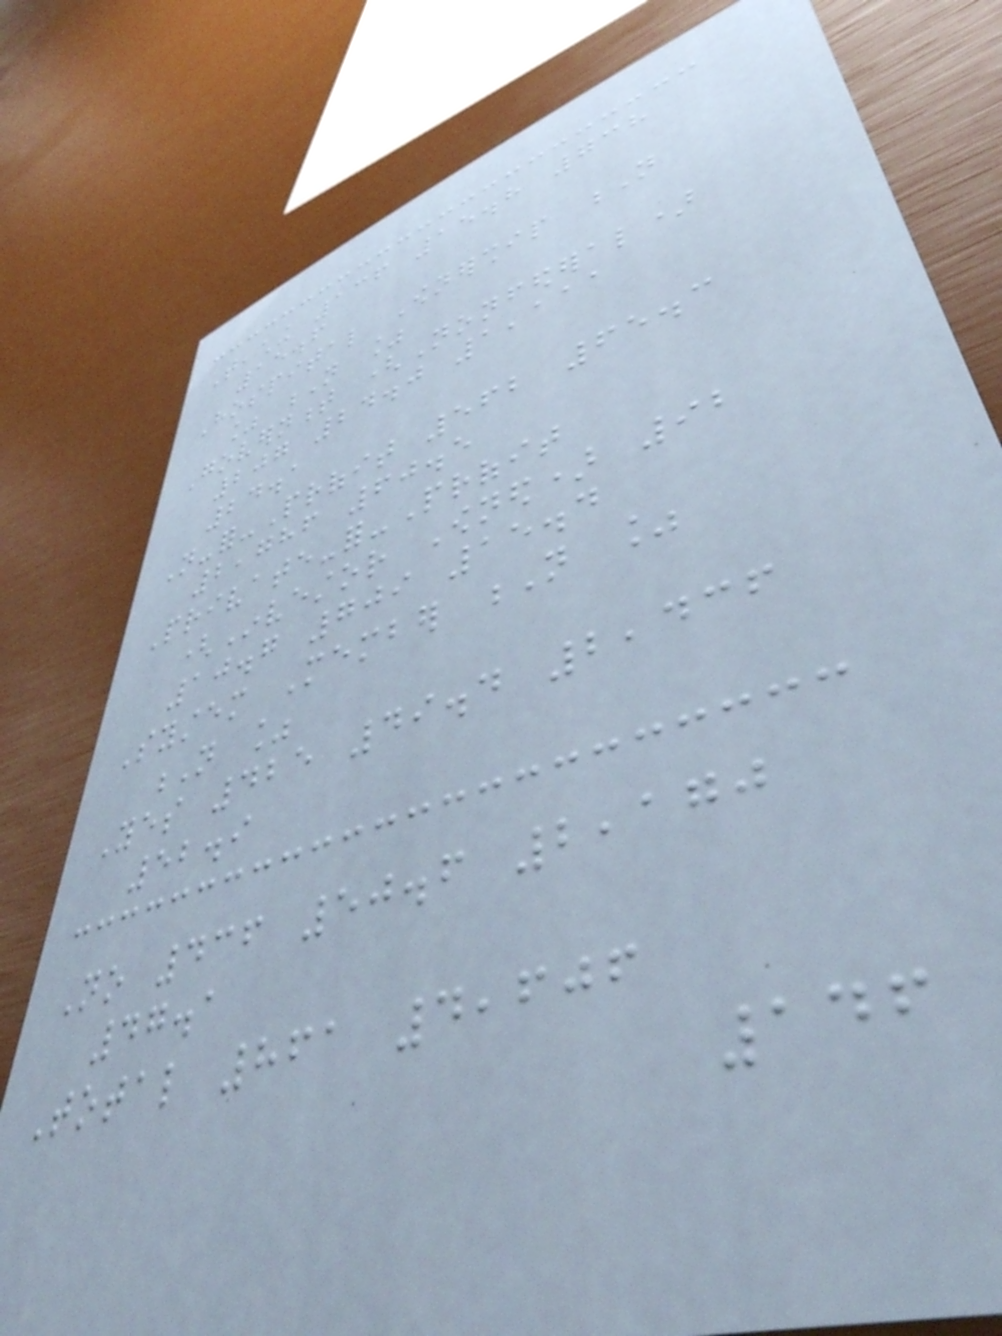Teaching 136 15.8 738
15.6
Hospital Ownership N
% N %
Government (Nonfederal)
207 24.0 1,111
24.1
Not-for-Profit 562 65.3
2,786 60.5
Private-for-Profit
(Investor Owned) 92
10.7 709 15.4
System Member N %
N %
Yes 425 49.4 2,436
52.9
No 436 50.6 2,170
47.1
Total 861 4,606
146
